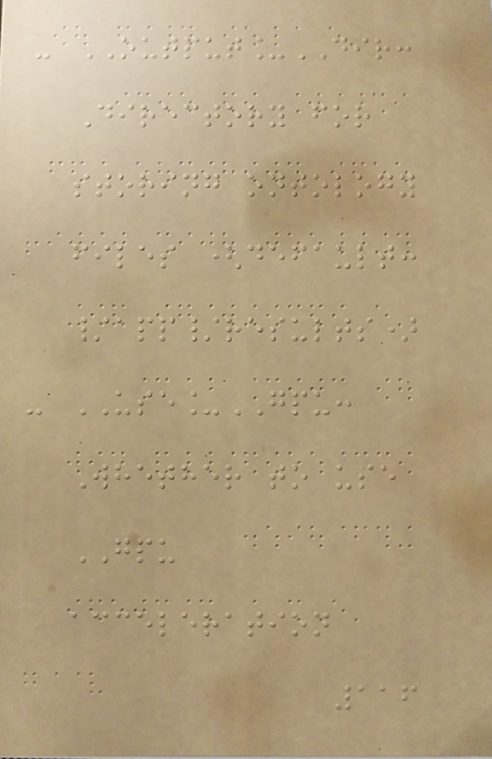- OUTPUT_DIR:
Directory for
storing ontology
files (default:
/app/results)
- USE_GPU:
Whether to use
GPU
acceleration
116
